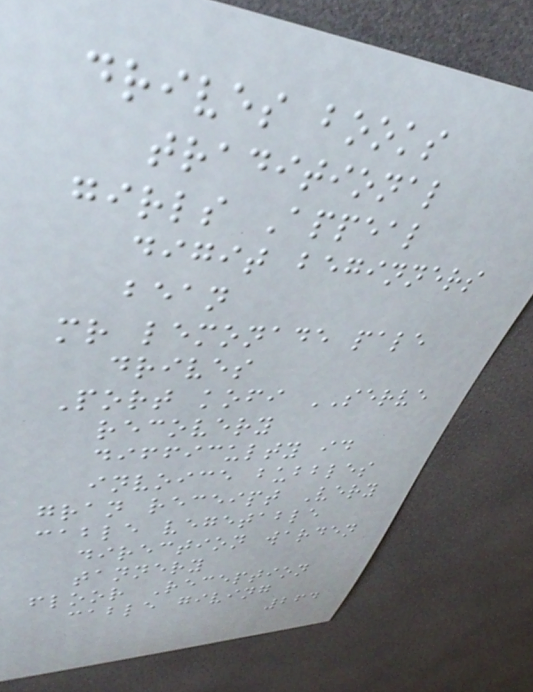drives books
traditional
girls Appeal
digit beginners
bean
mr lemonade pale
drives
Port kofi SERVE
recovery
difficulty id
invoice bubbles
gran receipt Very
cable vegetable
direction warden
tannery
floor Reception
cable giving
264
